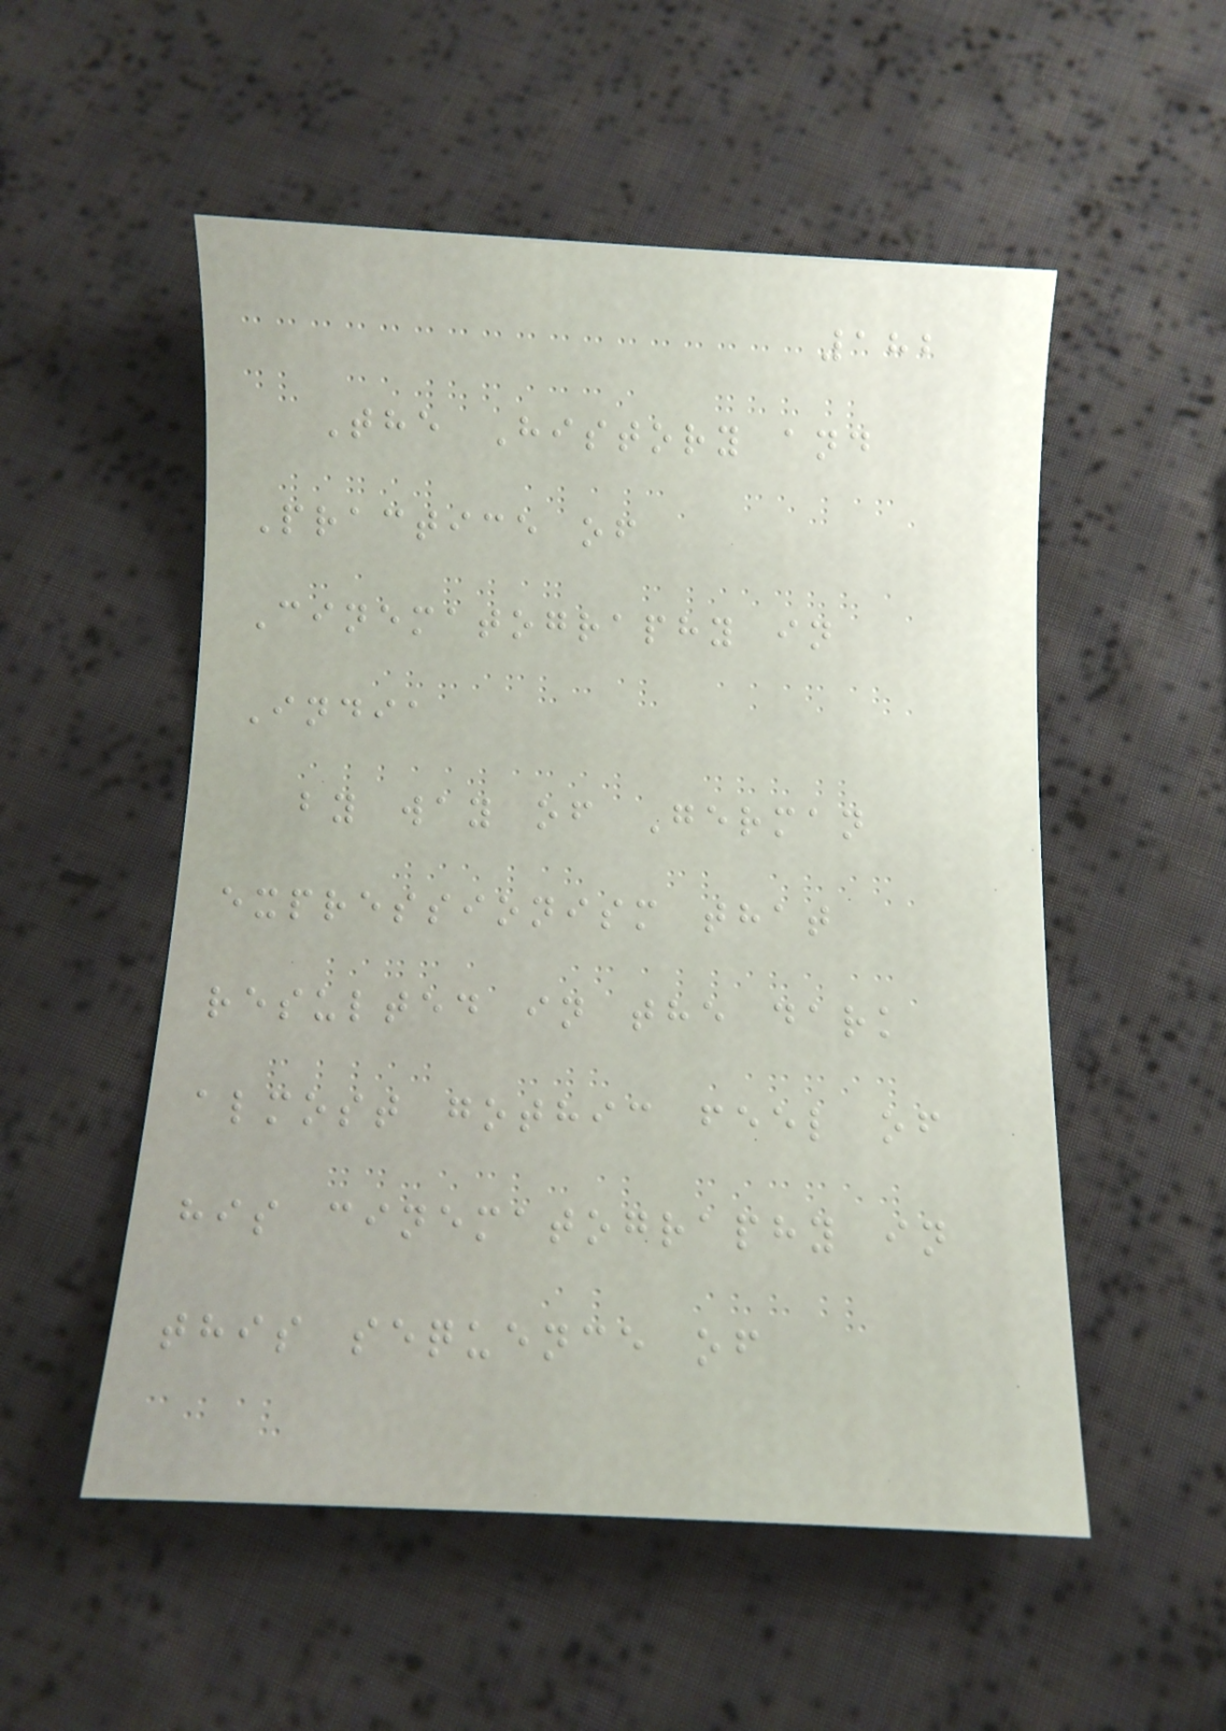182
The History and
Practice of
Cinematography in
India
by way of German
expressionism that
resulted in the dark
almost gothic feel of
his cinematography in
this sequence of
